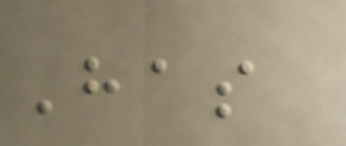Has
